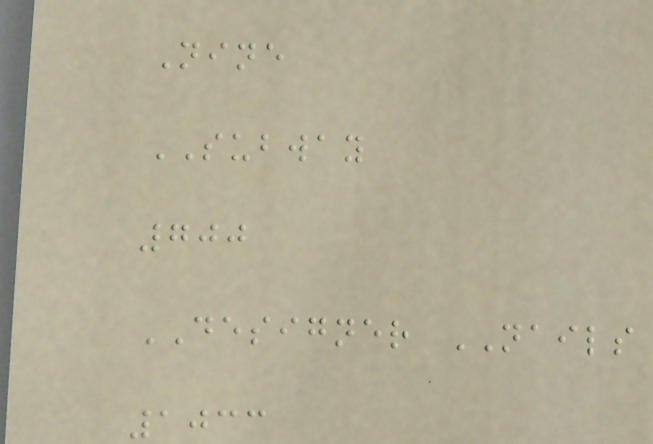Nine
SUBWAY
700
DESIGNER NAILS
1033
